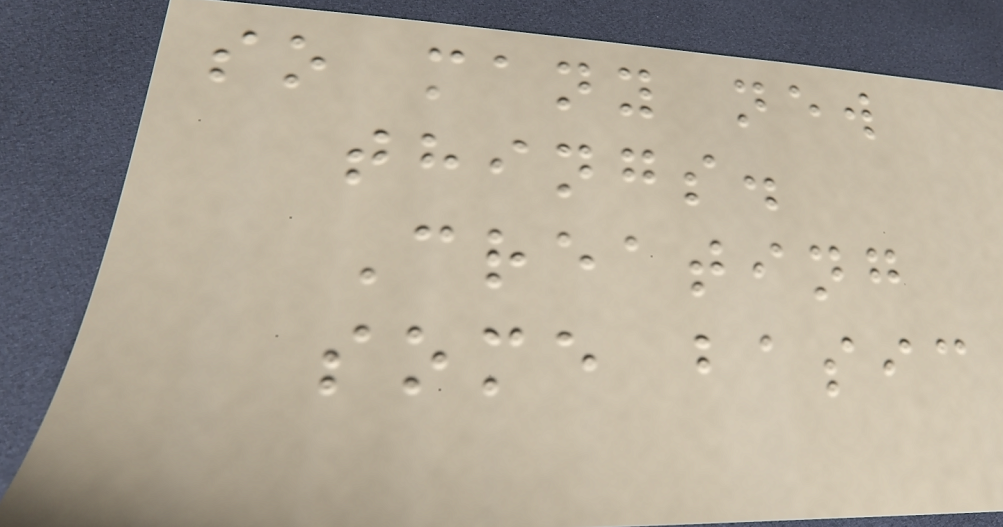so many new
things.
Creating
some basic
